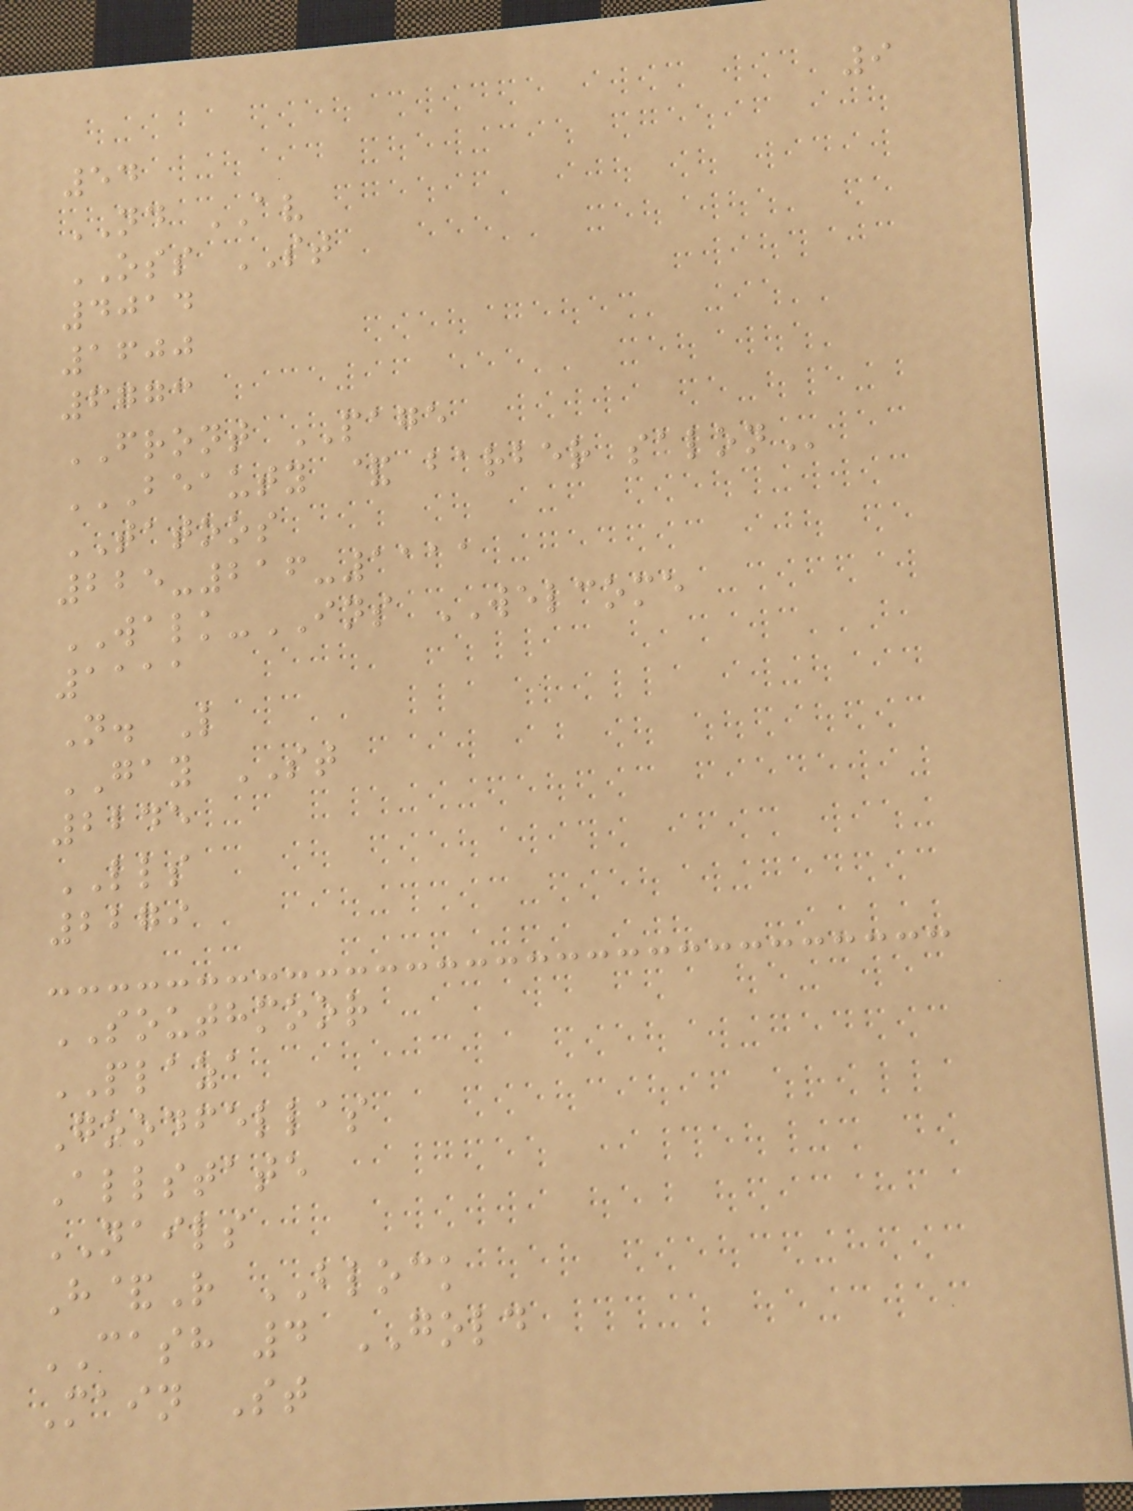9
54
ND AV
OSS ST
4014
1600
6773
FRONT PAGE
BEAUTY & BARBER SALON
TATOOS
225-216-1111
WALK-INS WELCOME
1111
N. L
GAY ST
2245
LLS
2279
SOUTHMOOR
PLAZA
Goodfellas
Allstate
NAILS
H&R BLOCK
CASH 4 GOLD
Main St
